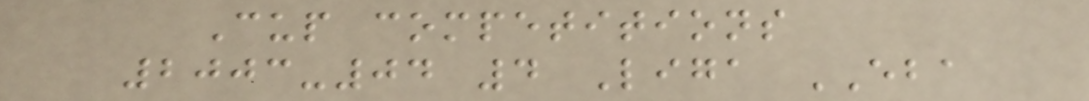Cup competitions
2003-04 4 Liga EBA
